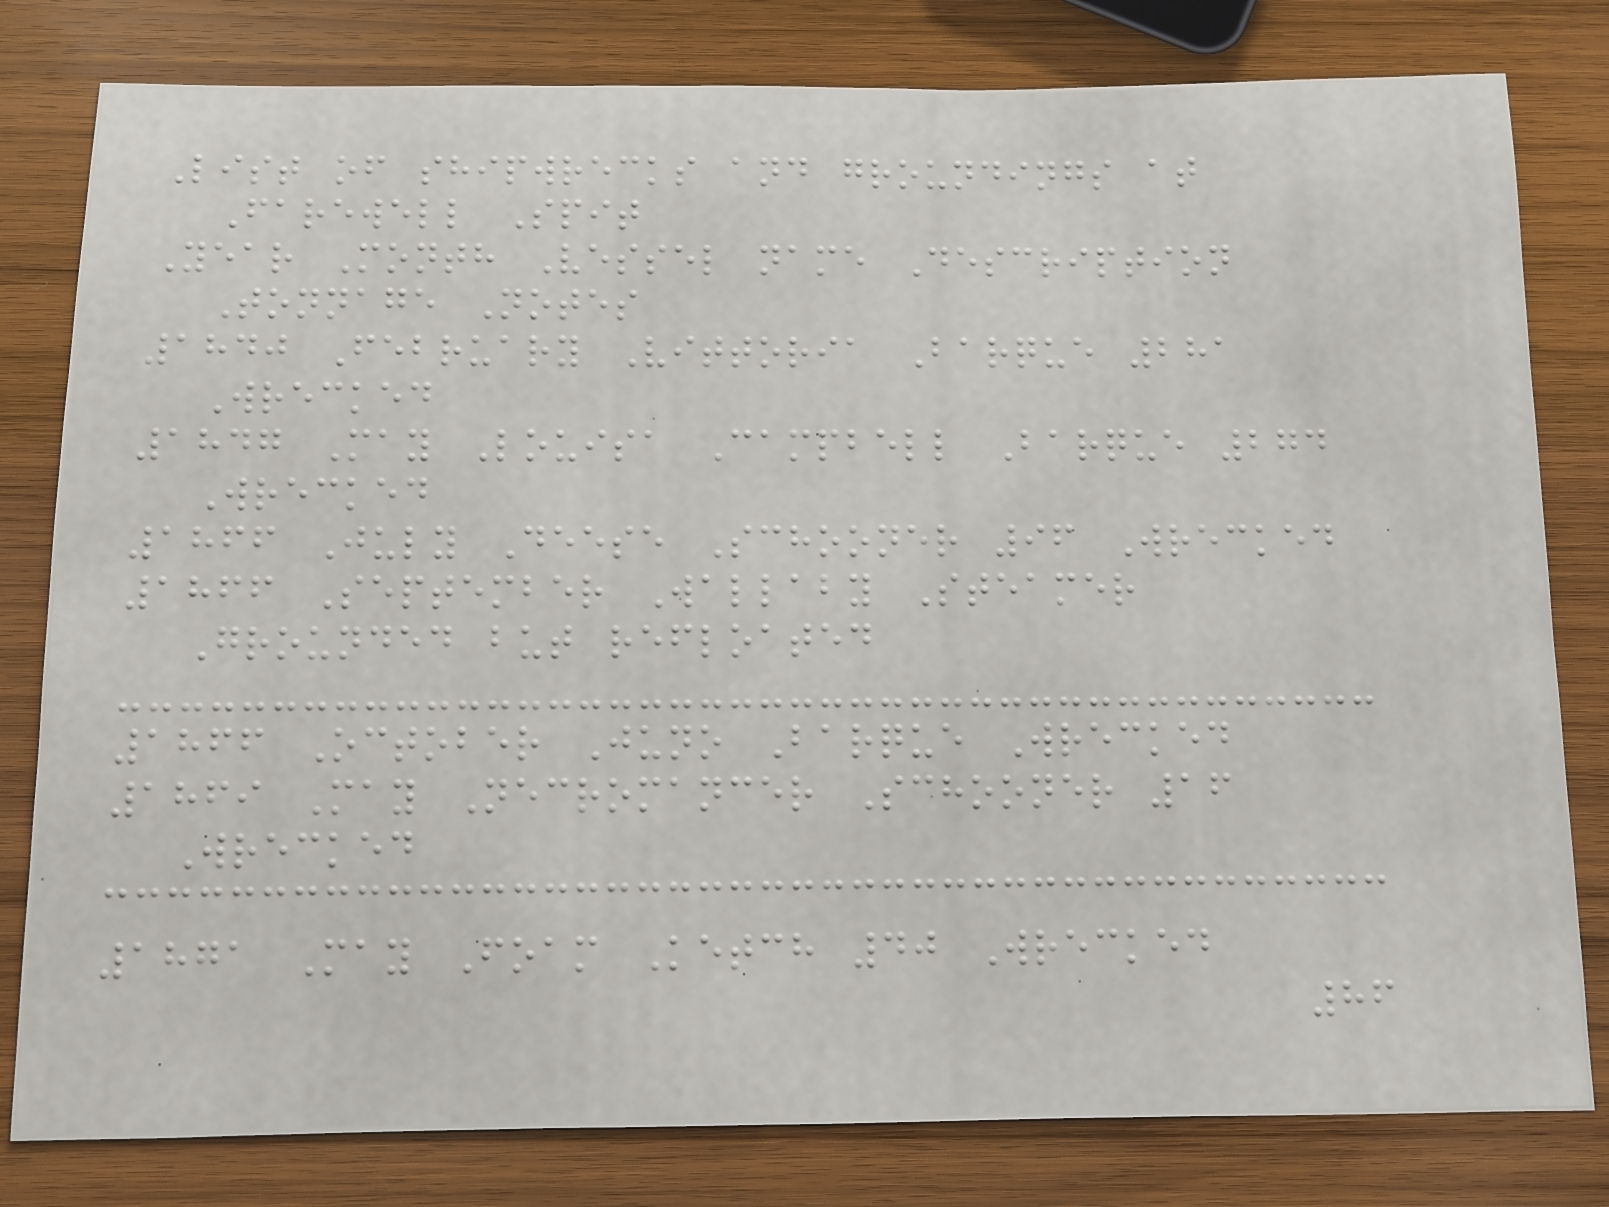List of shipwrecks and groundings at
Farewell Spit
Year Month Vessel name Description
Tonnage Notes
1840 February Vittoria Barque 281
Wrecked
1847 May Louisa Campbell Barque 274
Wrecked
1866 July Deese Schooner 96 Wrecked
1866 September Wallaby Steamer
Grounded but refloated
1866 October Juno Barque Wrecked
1869 May Necromancer Schooner 16
Wrecked
1871 May Foam Ketch 40 Wrecked
86
